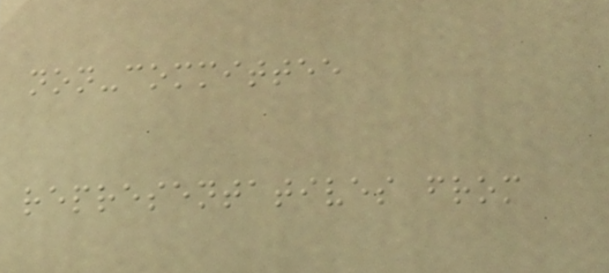non-committee
representatives from
